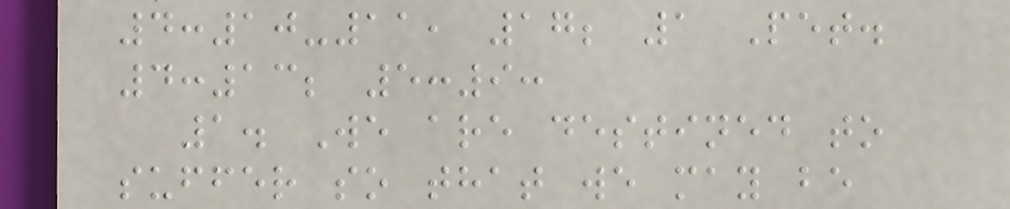4:10-11, 17; 1 Pet.
4:13; 5:9:
1. We are destined to
suffer so that we may be
